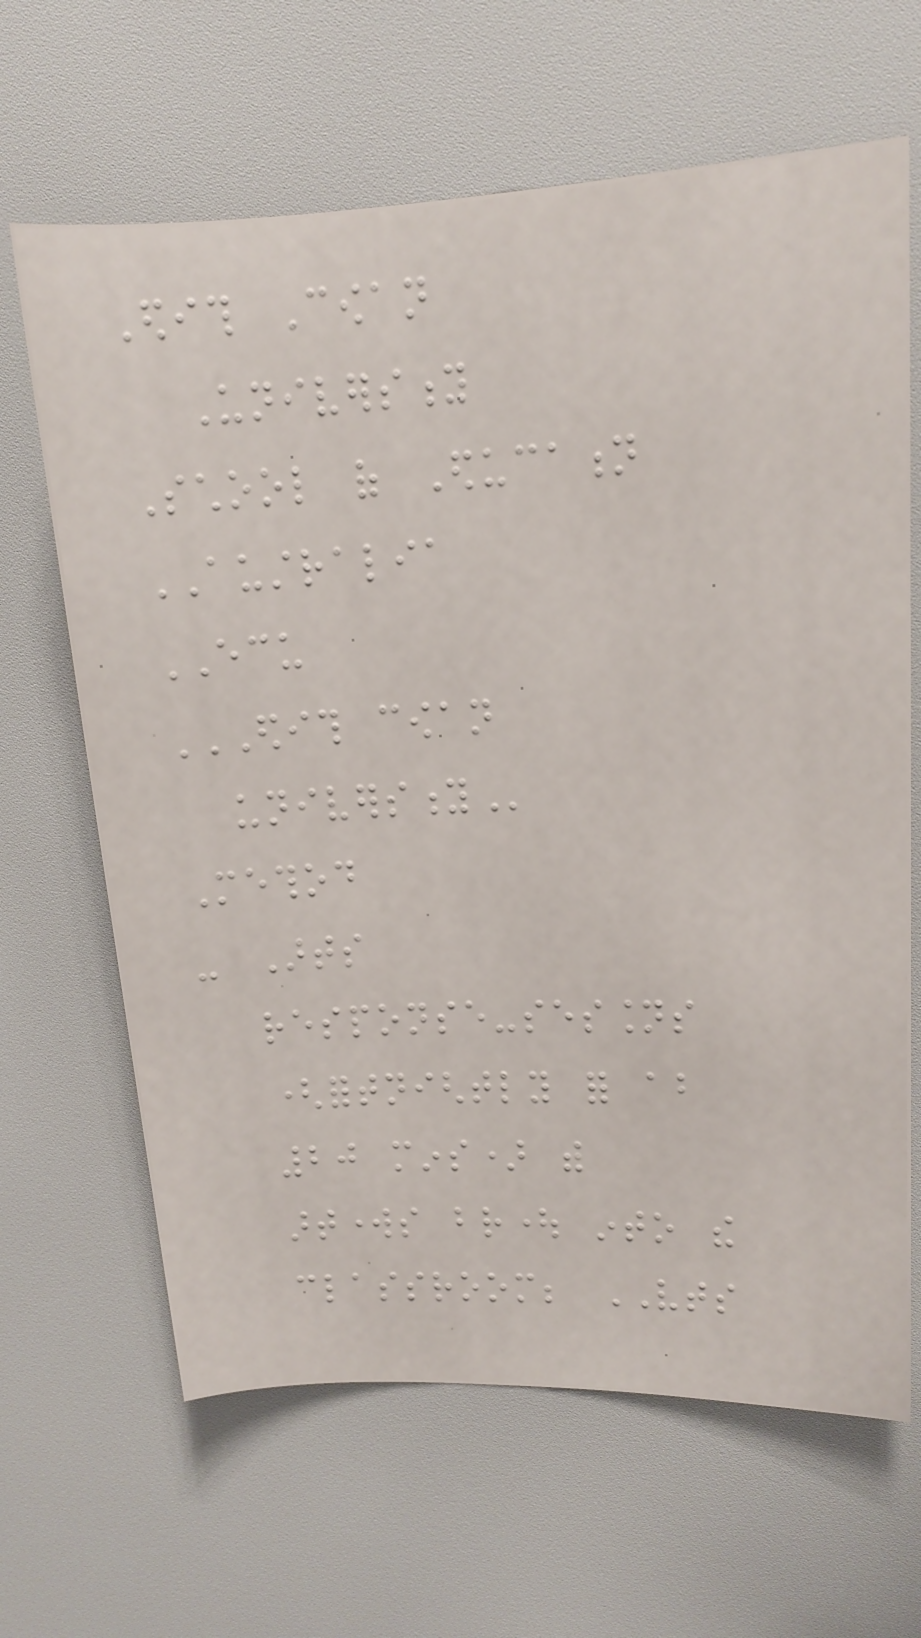Edith Cowan
University
School of Education
AUSTRALIA
ECU
EDITH COWAN
UNIVERSITY
Method
- Arts
response-sessions
(fortnightly for about
20 mins) with
artworks brought into the
classroom; VTS
